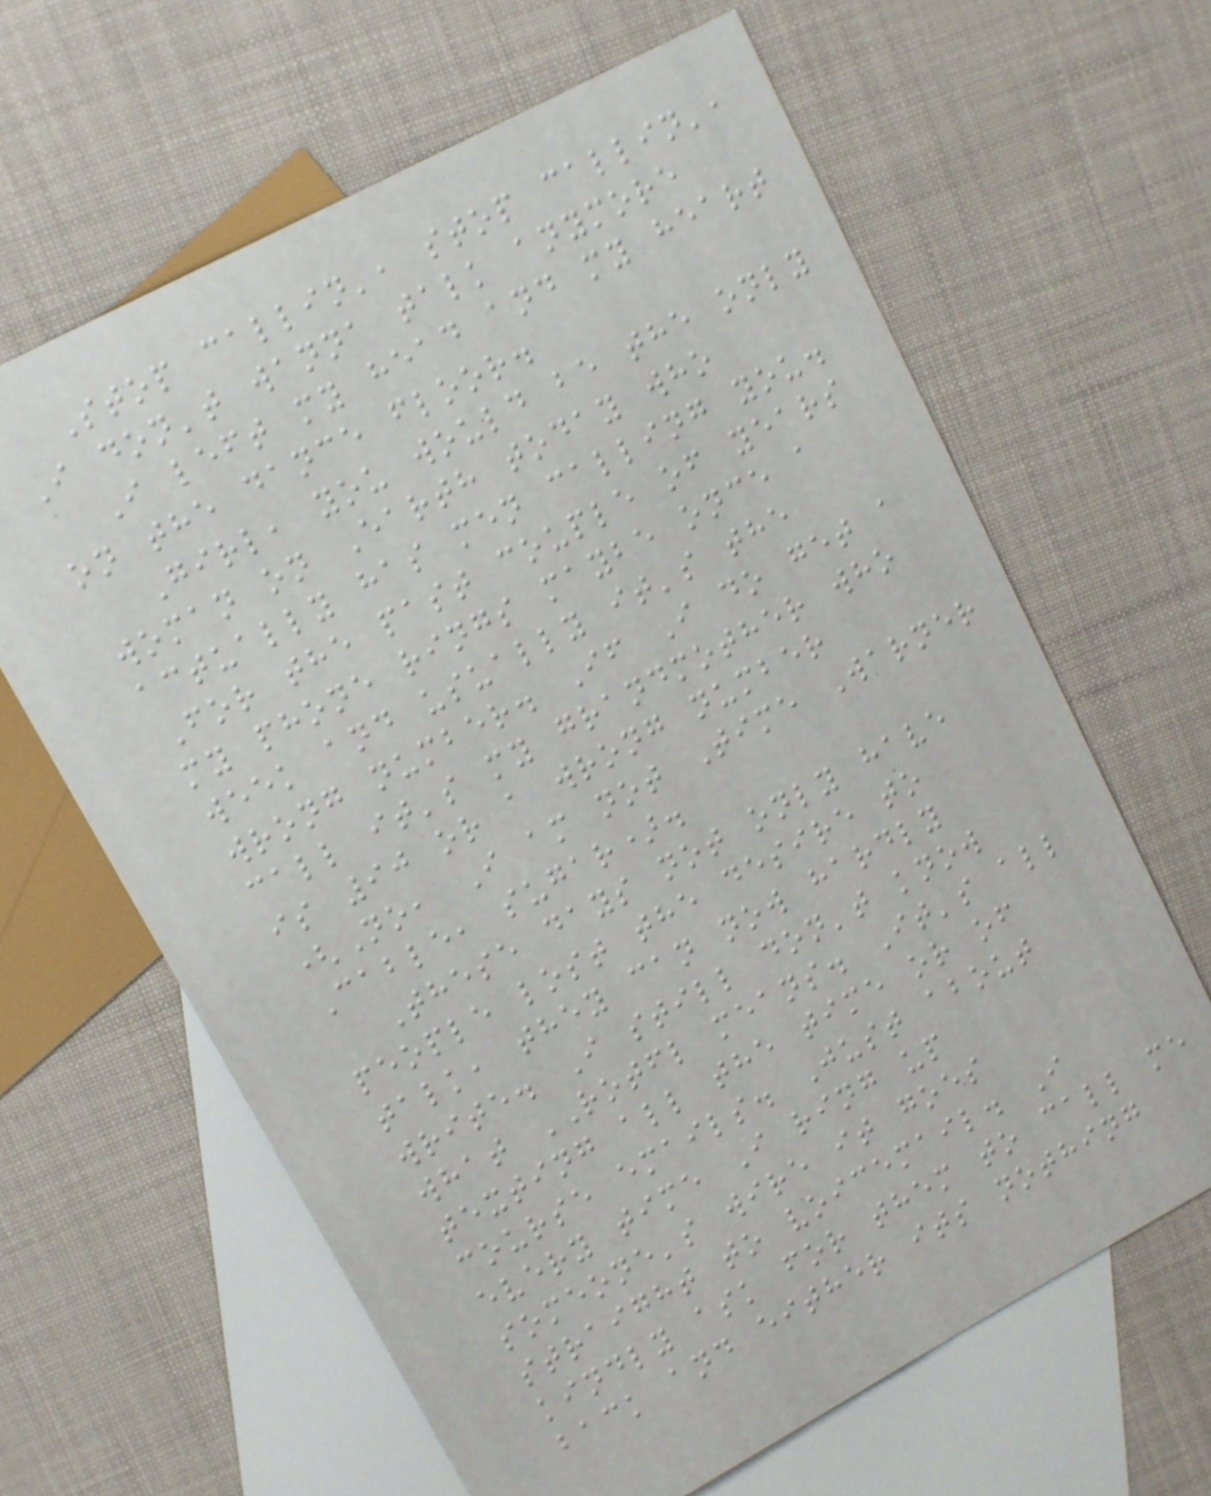Stop callin', stop callin',
I don't wanna talk anymore
I left my head and my heart
on the dance floor.
Girl, you would be the only
woman on Earth today who
actually has men calling you.
For the past couple of years
my phone rings maybe once a
week and usually it's the
wrong number. If I do get a
call it's my grandmother who
is 90 or a wrong number
(No, I am not Time Warner
Cable, sugar).
These days not only have
people lost the desire to
talk, they can now hardly
write. I still don't know
what ROTFL means. It's all
texting all the time or of
course emails. Just about
every time I ring up
someone's wire it goes
straight to voicemail. I
kindly ask for them to call me
back and either its nothing
